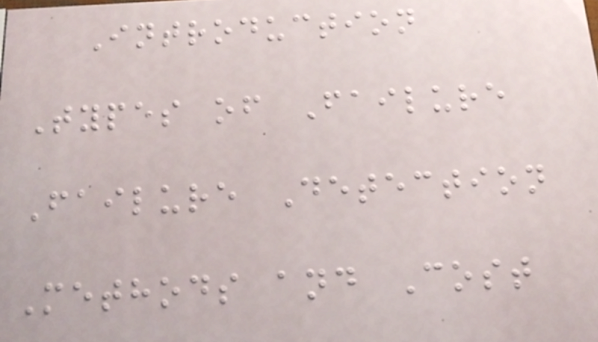Introduction
Types of Failure
Failure Detection
Methods and Cost
